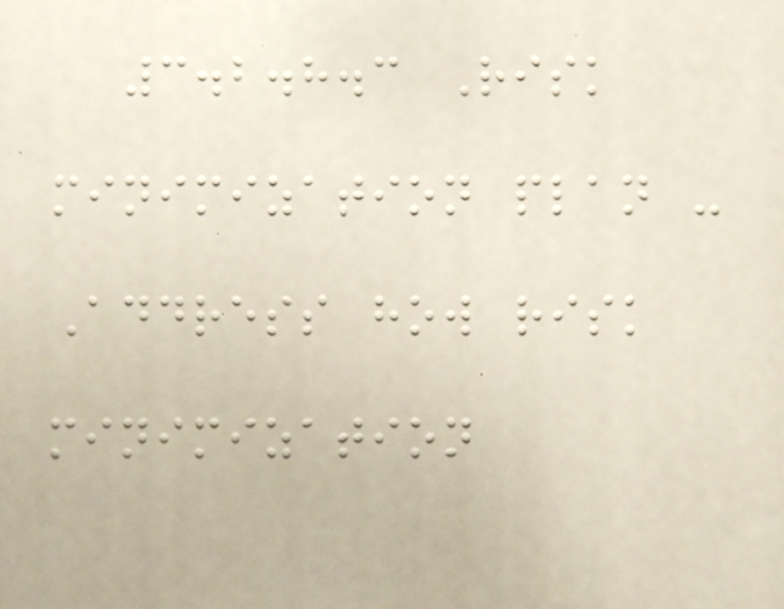3.2.8.3 Risk
minimization plan -
Address how risk
minimization
